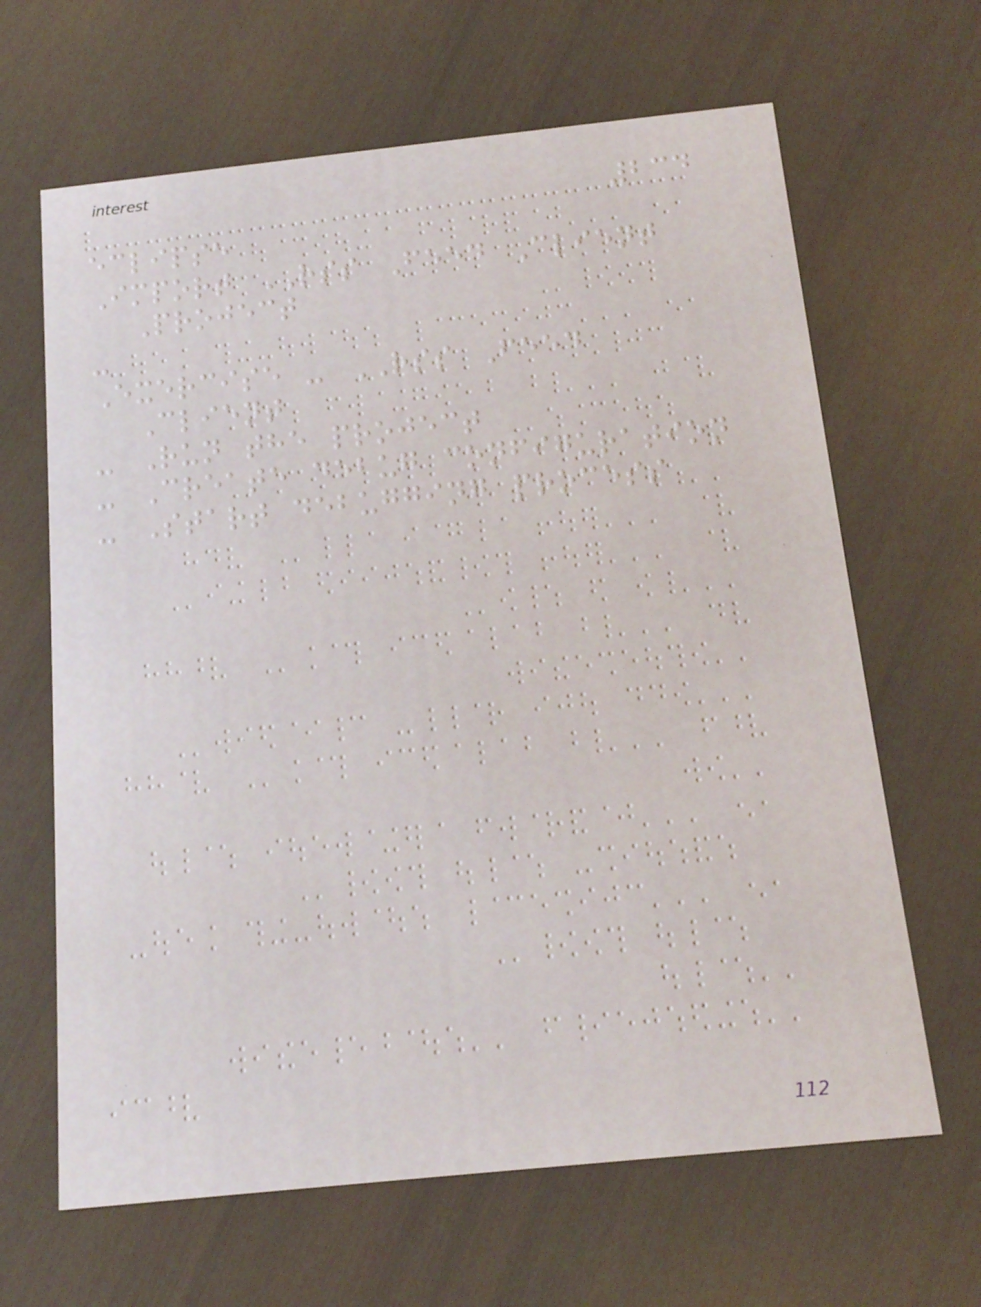234
eclipse
Import RSS Feed Client
Project
-
Exercise - RSS Feed
Client
- Run the project
- Create debug configuration
- Start debugging process
